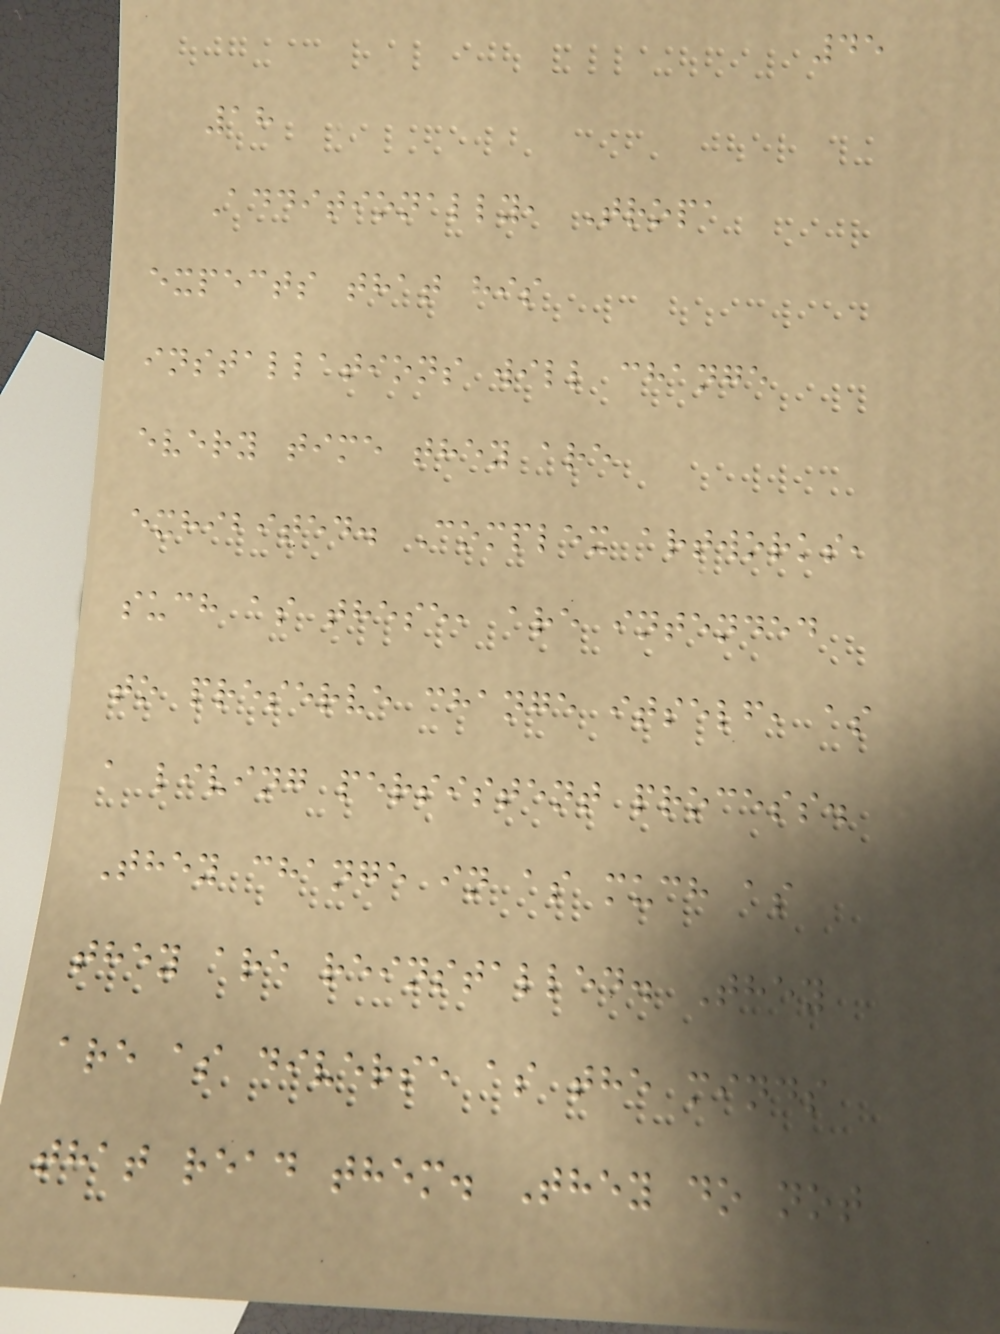45
18
Additionally, Tropa
expects that his
installations will change
every time they are
exhibited. Complex artworks,
such as these, are intended
to preserve change itself, as
a living persistent process.
They change in as much as
they are reinstalled. They
are as diverse as the minds
that read them. They do not
